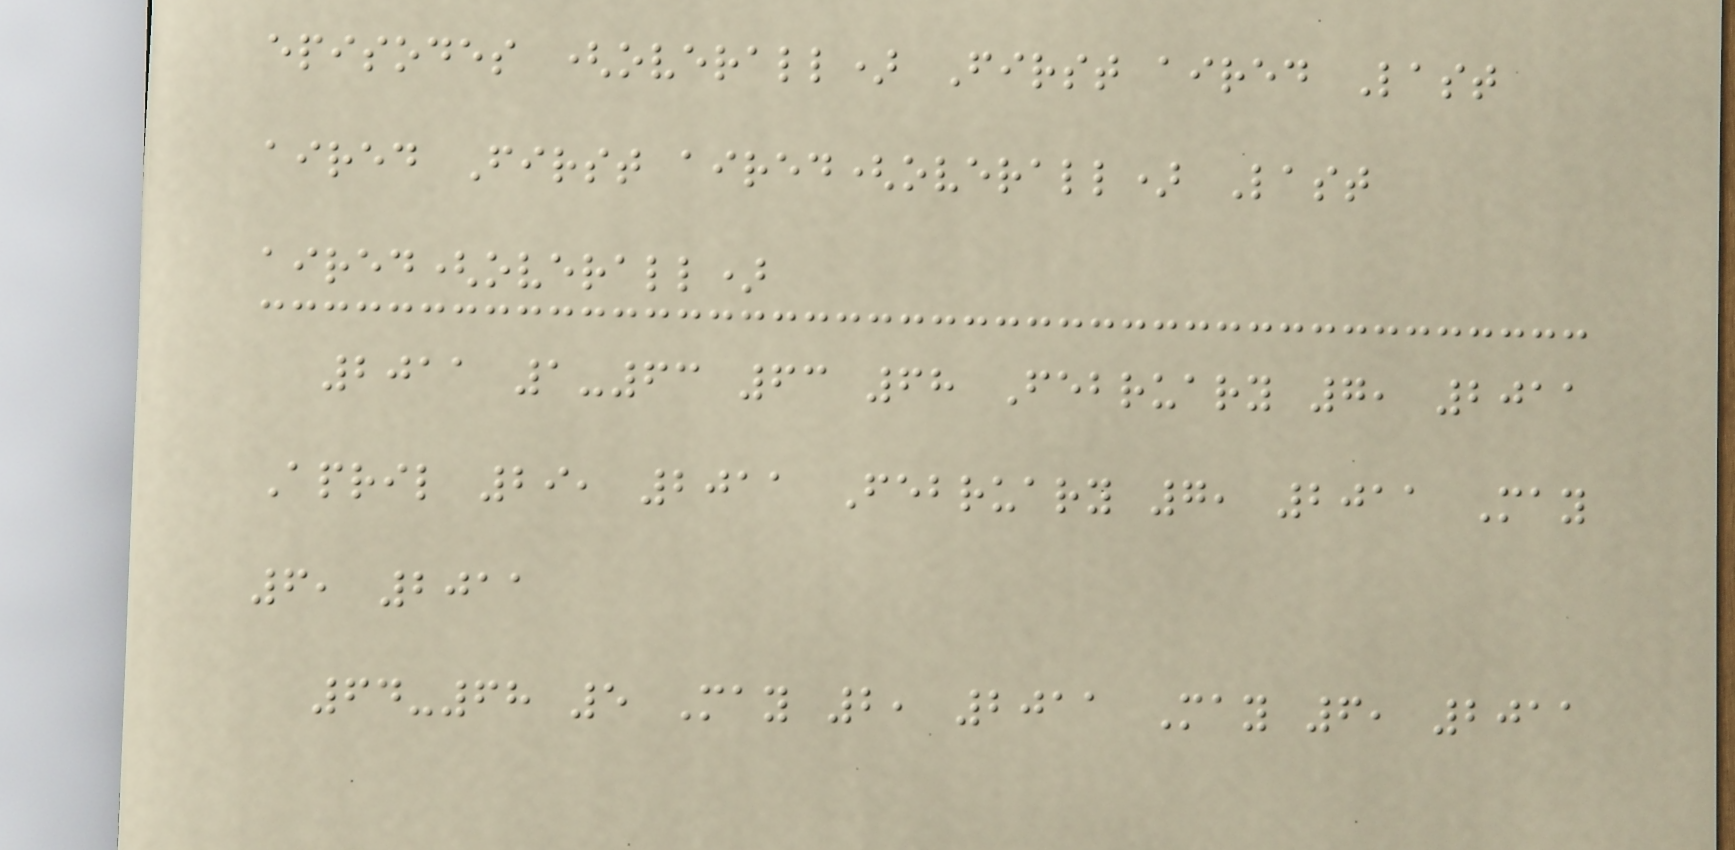episodes (overall) First aired Last
aired First aired(overall) Last
aired(overall)
2011 1-63 63 68 February 7, 2011
April 29, 2011 February 7, 2011 May
6, 2011
64-68 5 May 2, 2011 May 6, 2011
